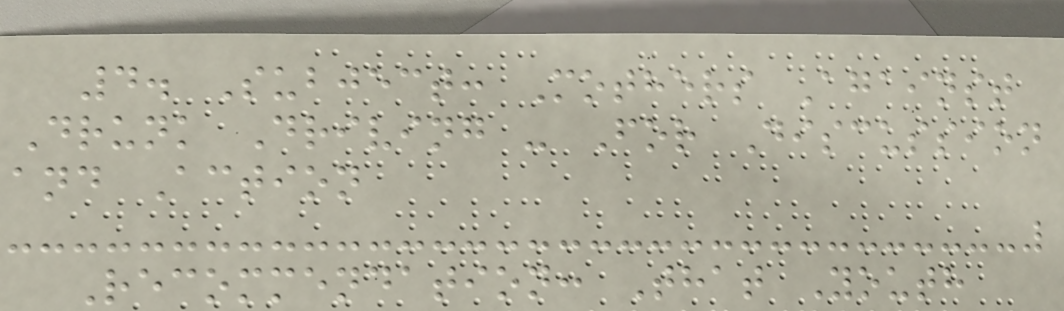4. Subject: Mothers Against
Drunk Driving - For Discussion
and Action
Recommendation: That Youth
